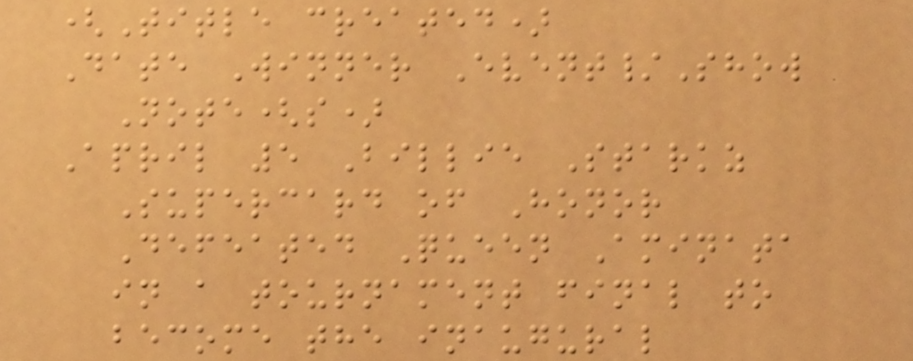(Title created)
Date Winner Event/Show
Note(s)
April 5 Billie Starkz
Supercard of Honor
Defeated Queen Aminata
in a tournament final to
become the inaugural
